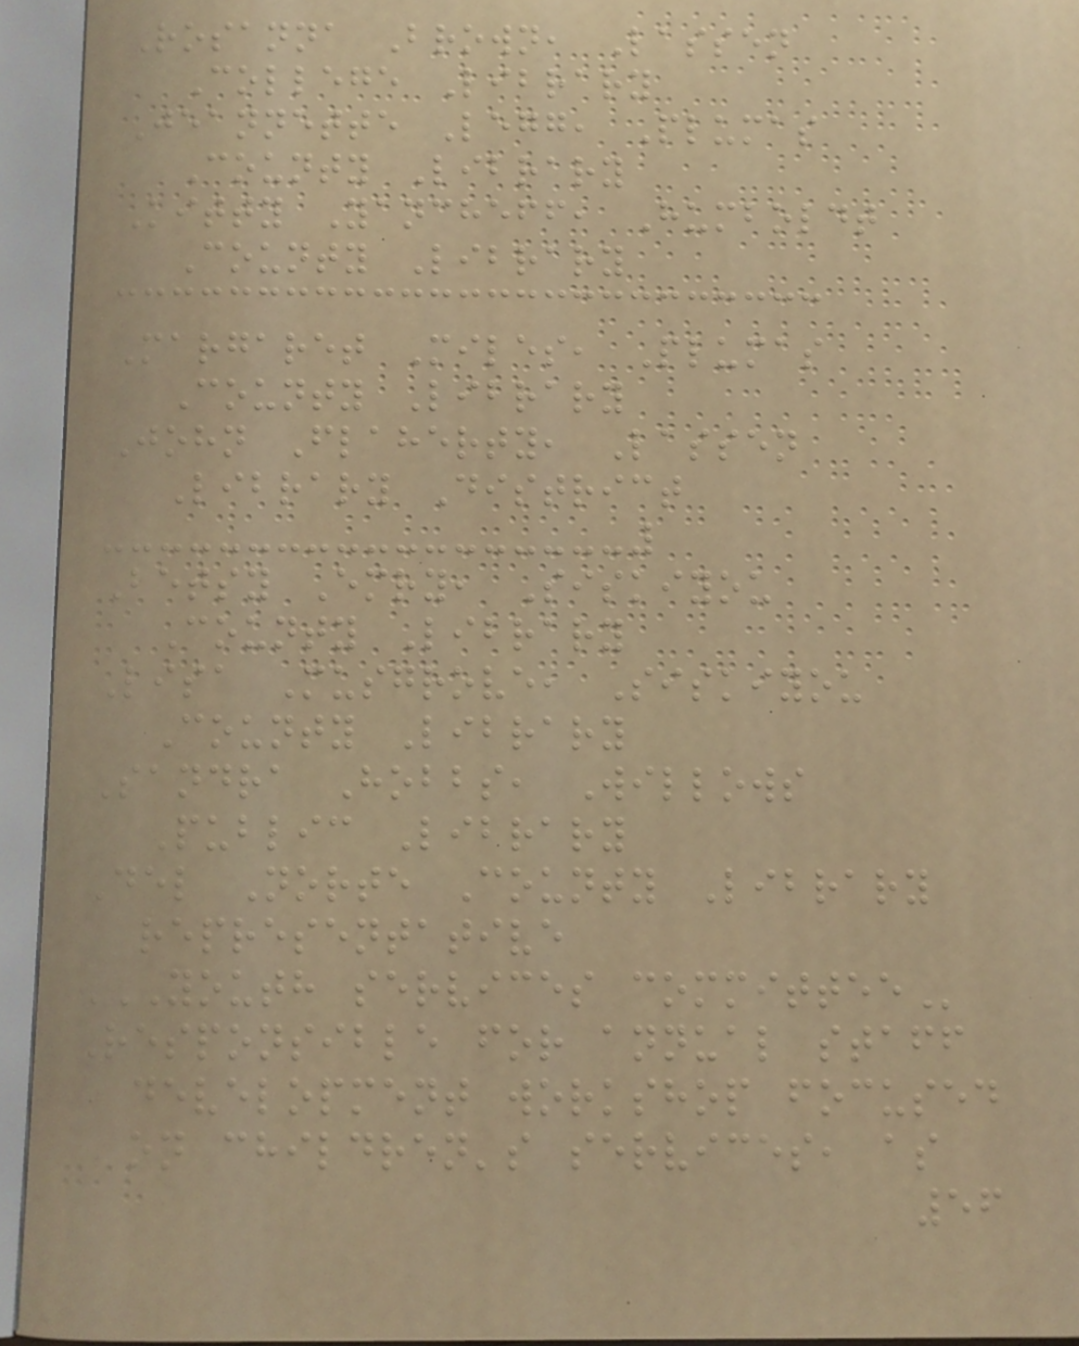Rosanna Brown, Lassen
College Library
Jeannette Legg, Plumas
County Library
Kitty Yancheff, Humboldt
County Library
Margaret Miles, Plumas
County Library
John Flaherty, Lassen
Library District
Betsy Emry, Siskiyou
County Library
Lisa Musgrove, Siskiyou
County Library
Sandra Hobbs, Willows
Public Library
Del Norte County Library
representative
YOUTH SERVICES COMMITTEE
Responsible for annual staff
development workshop focused
on children's services, as
56
